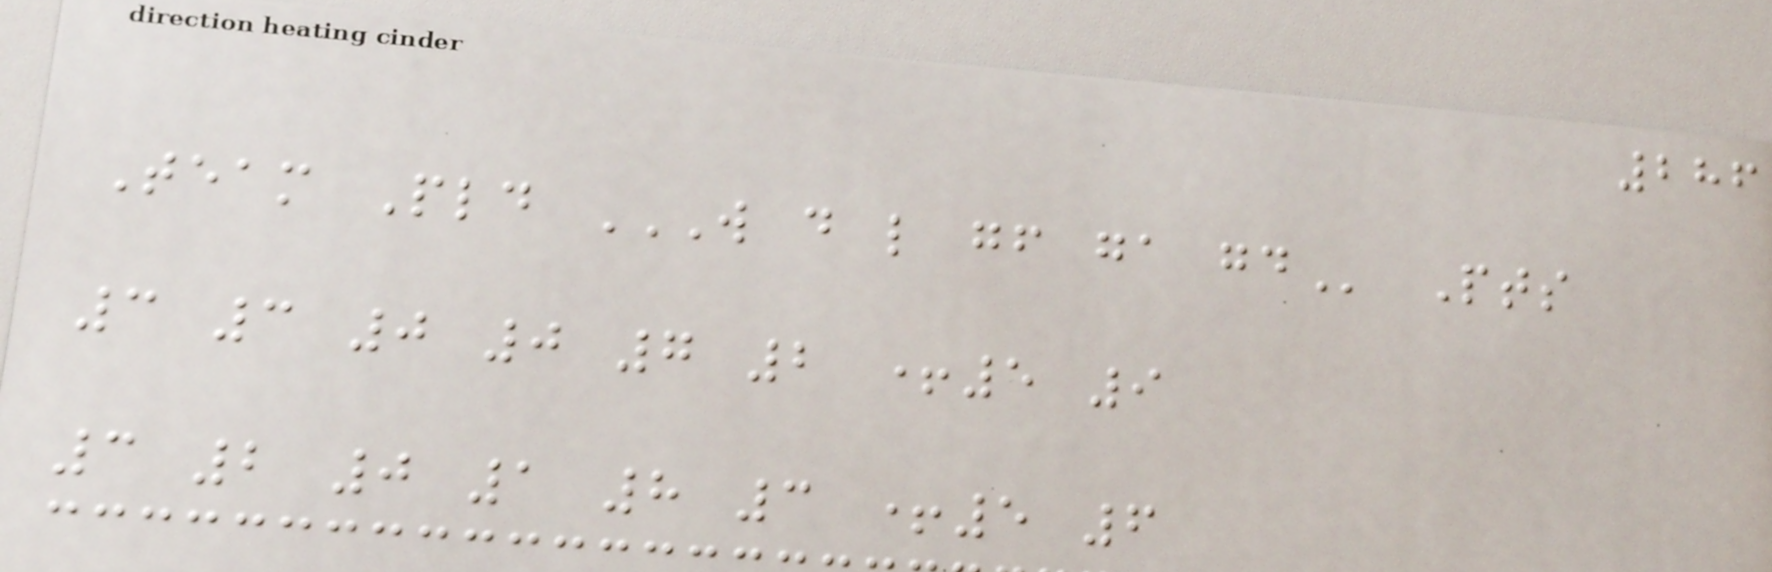286
Team Pld W D L GF GA GD Pts
3 3 0 0 7 2 +5 9
3 2 0 1 8 3 +5 6
